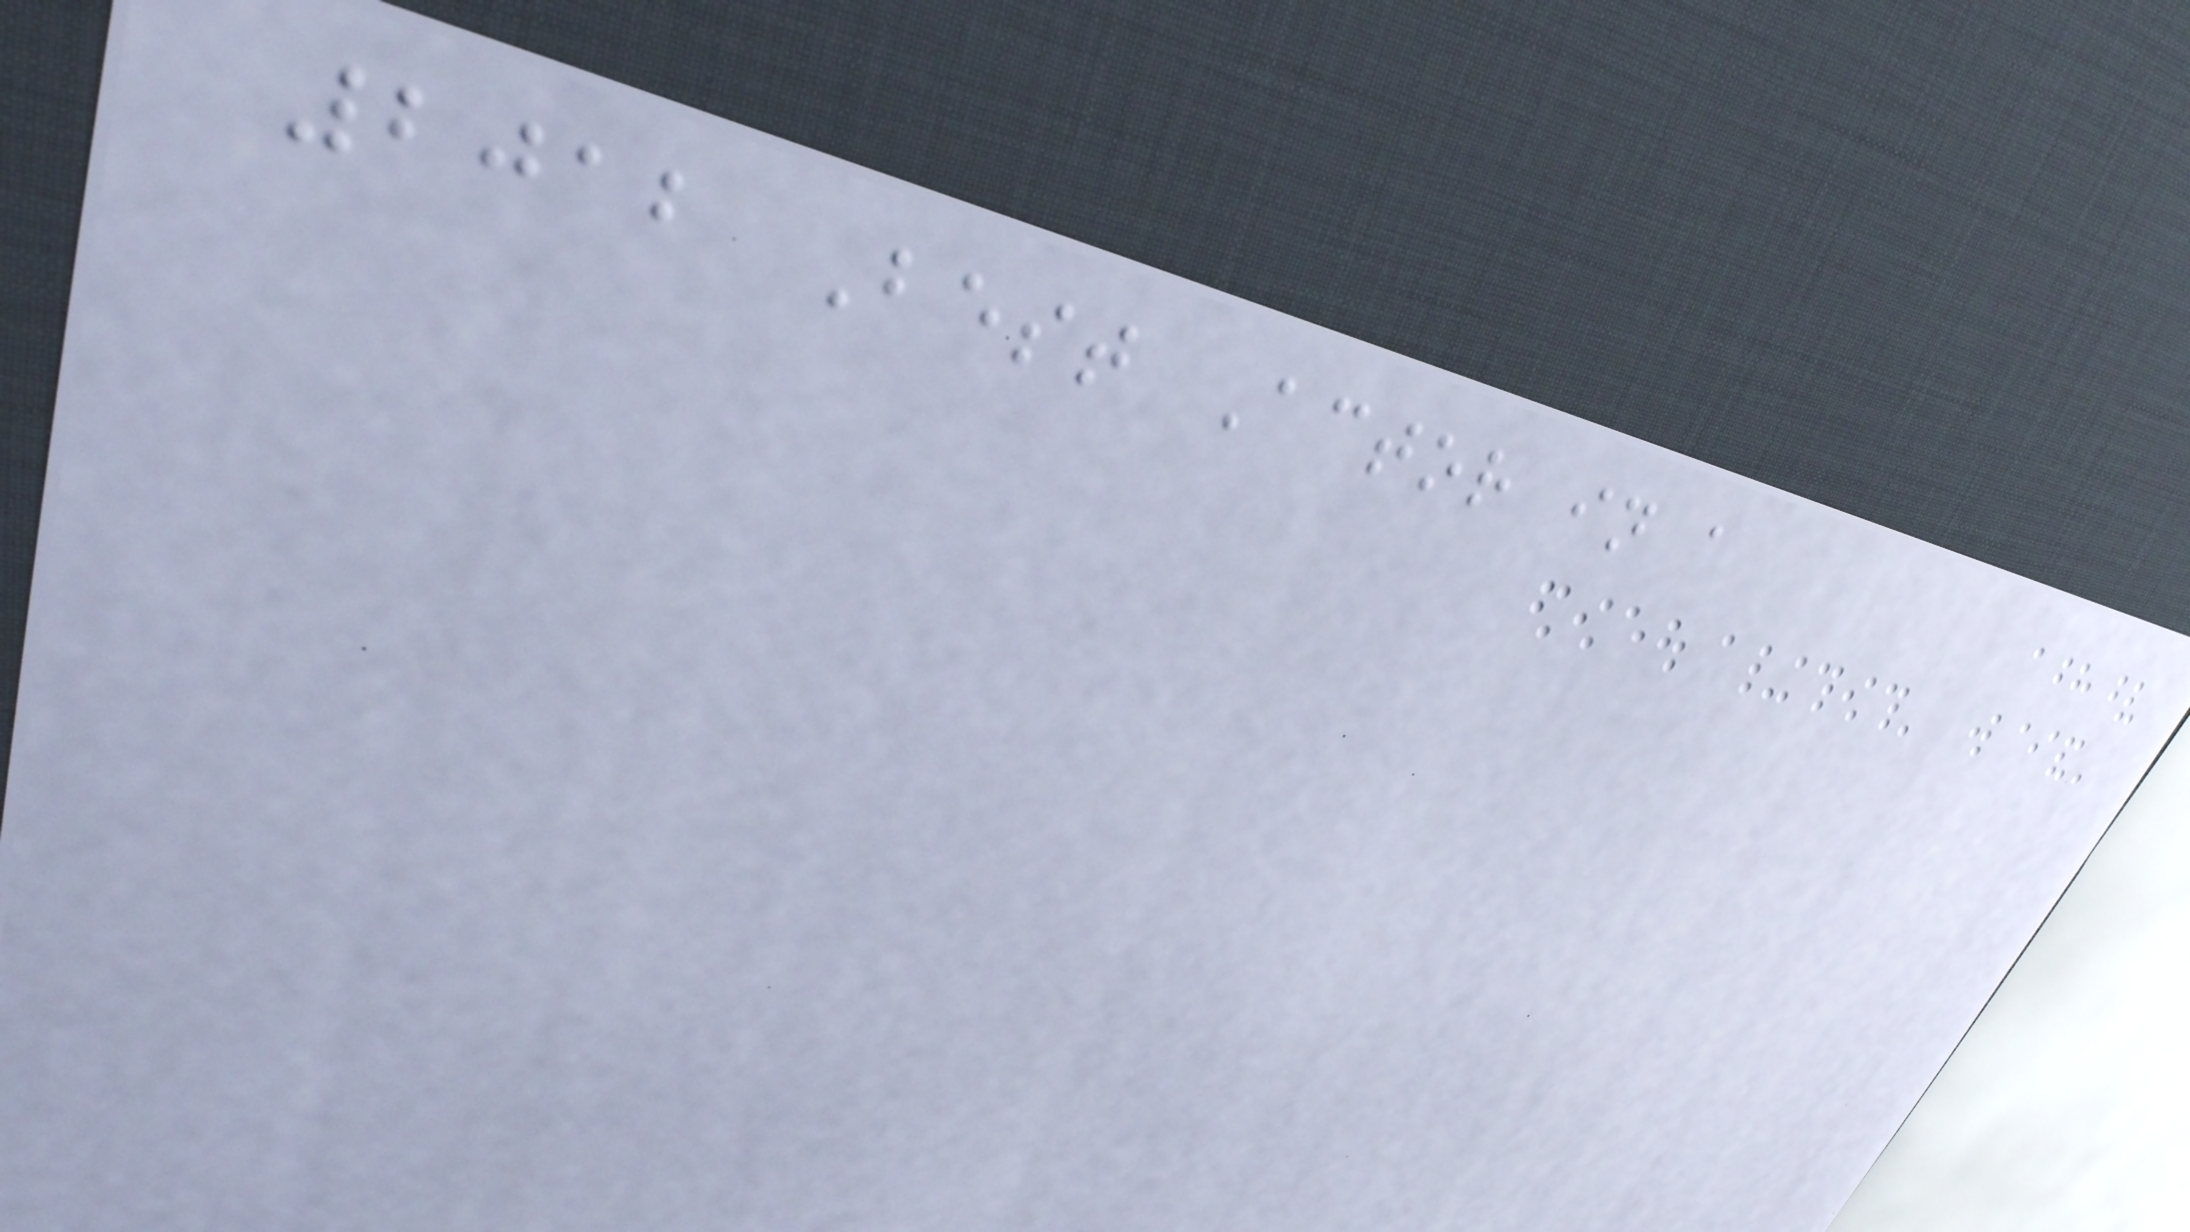2012 Best Actor in a
